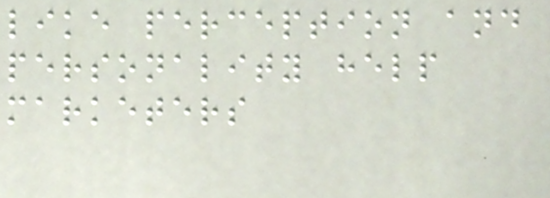like perception and
personality help
marketers
